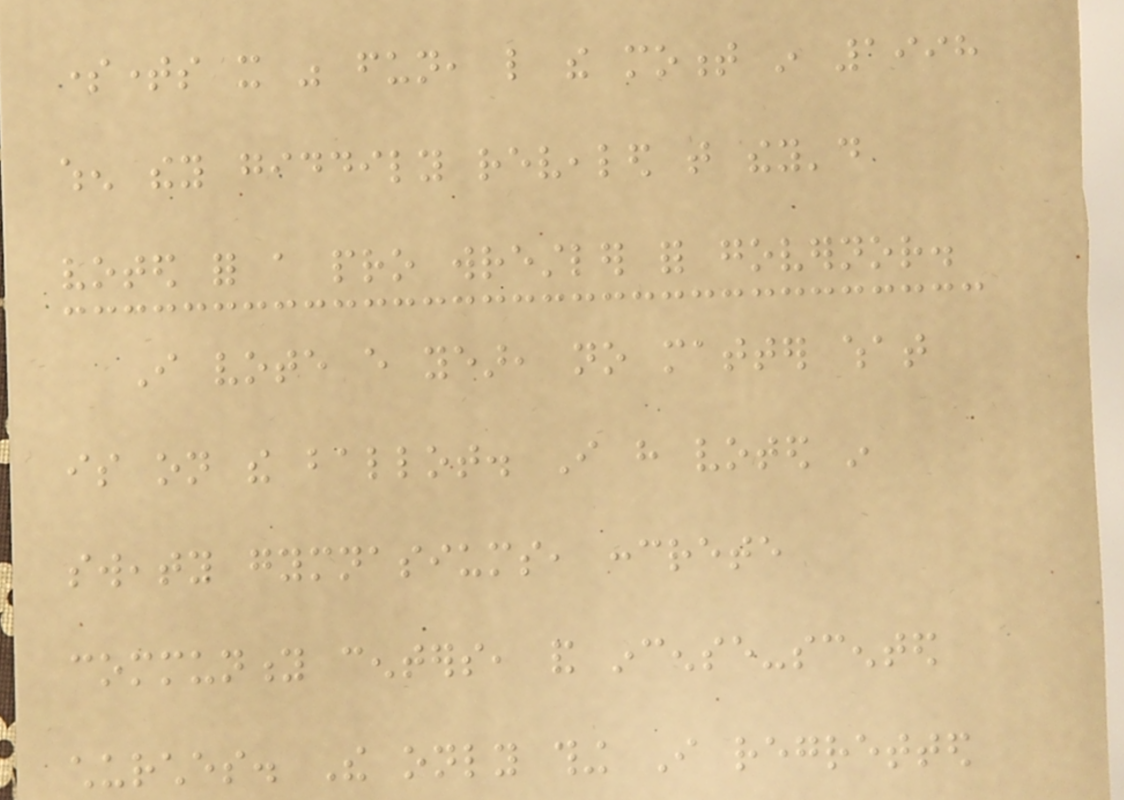sometimes it was fun, like the moment in 1998
when they giddily revealed that they'd
voted for a pro wrestler for governor.
I vote every year, no matter what
is on the ballot. I have voted in
sweaty gymnasiums, concrete
community centers, and incense-scented
churches. The only thing I regretted
